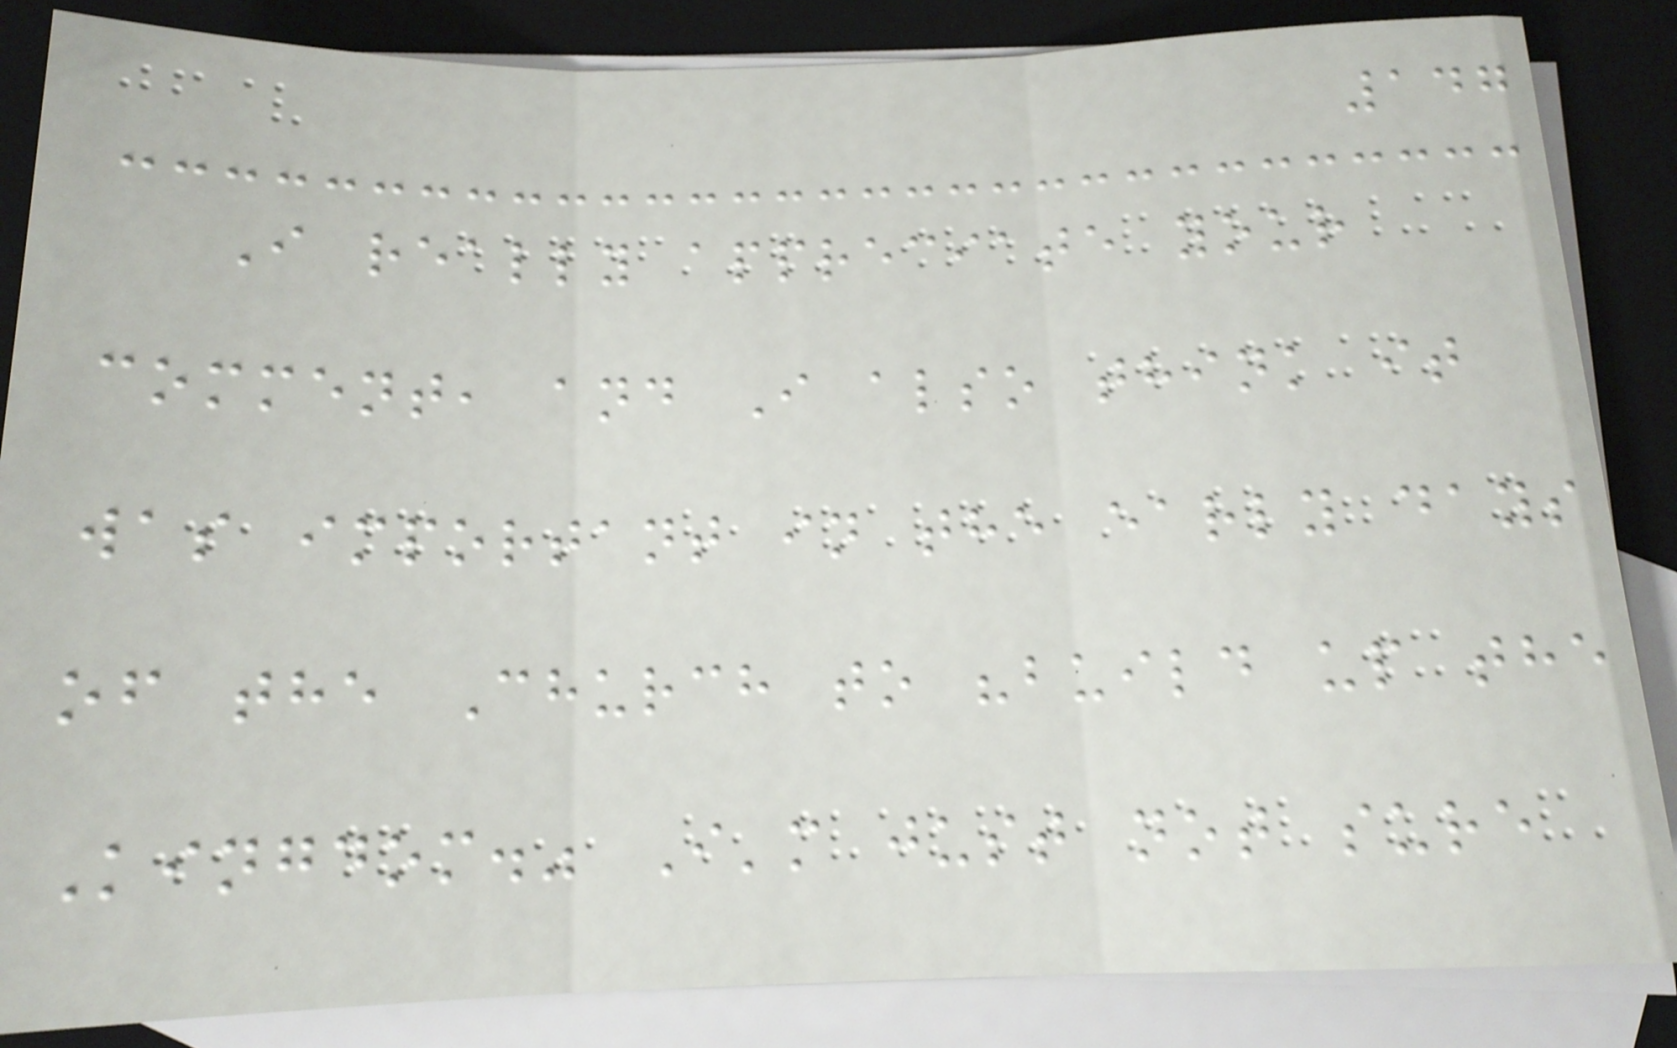147
I really appreciate your
comment, and I also think it
was important in the early days
of the Church to "build up the
Kingdom." I'm just not sure
